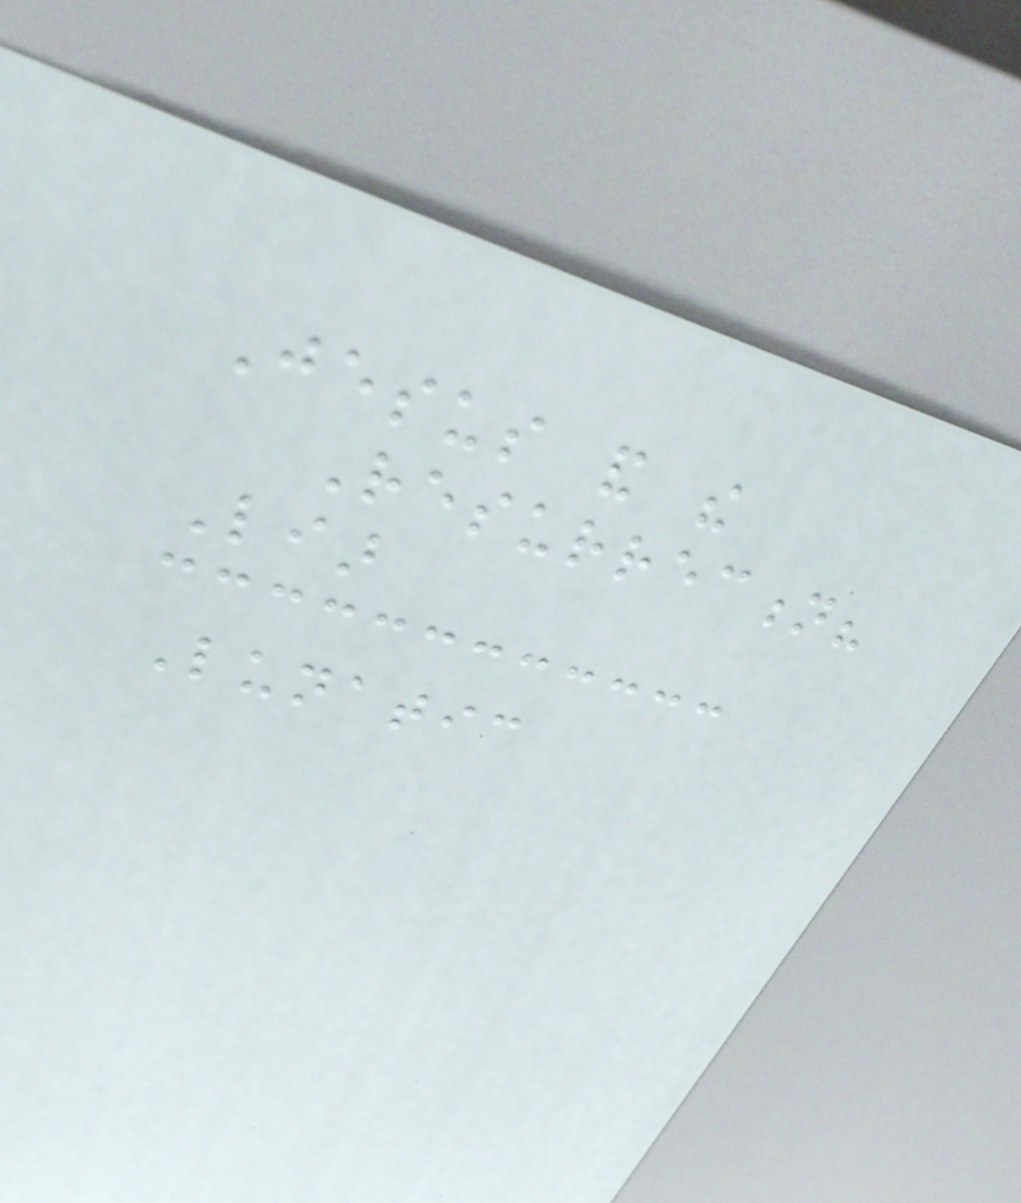Jesus and the
Resurrection?
Liar
Lunatic
